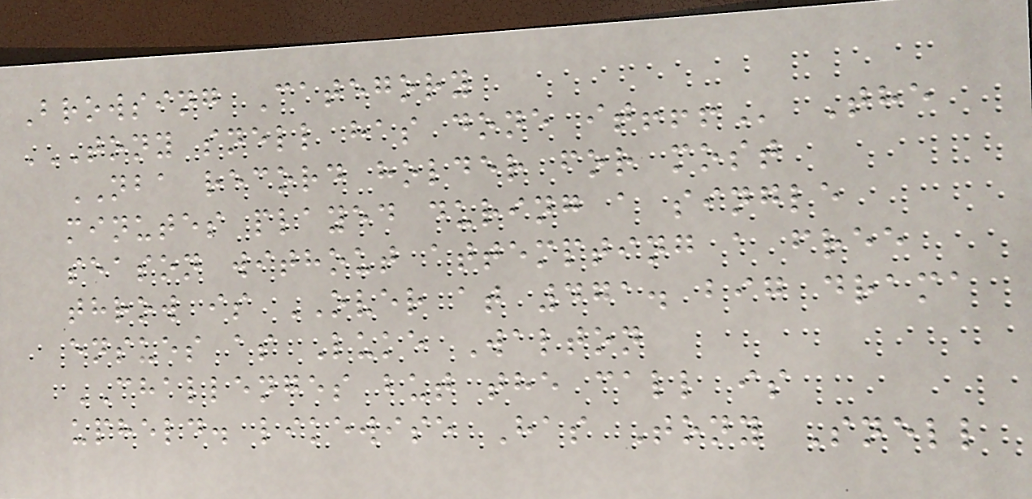Browsing Category
TONY SNELL HAS DONE IT!!! The
NBA record holder for most
minutes played during a single
season without attempting a free
throw is OVER at 471. big drama
ensues as Luke Walton
CHALLENGES but the call is
upheld. likewise Has Tony Snell
